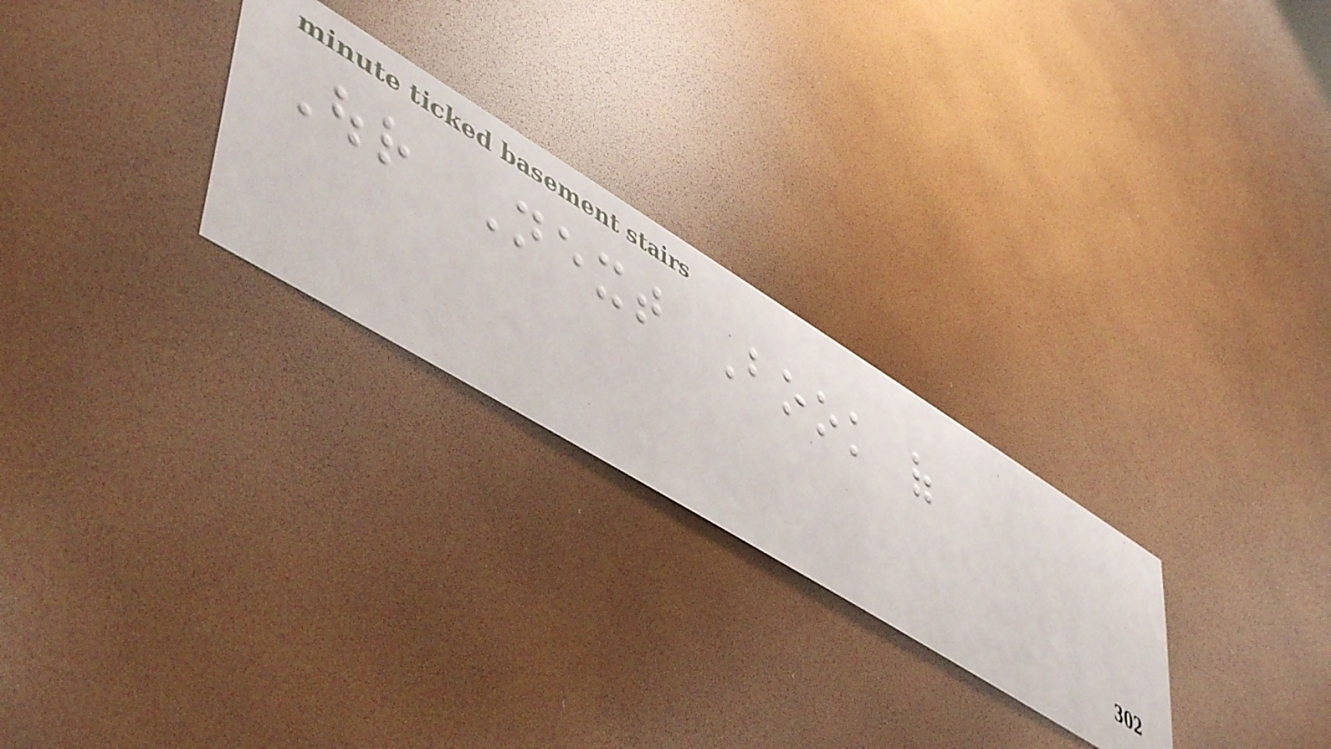Our Next Book of
